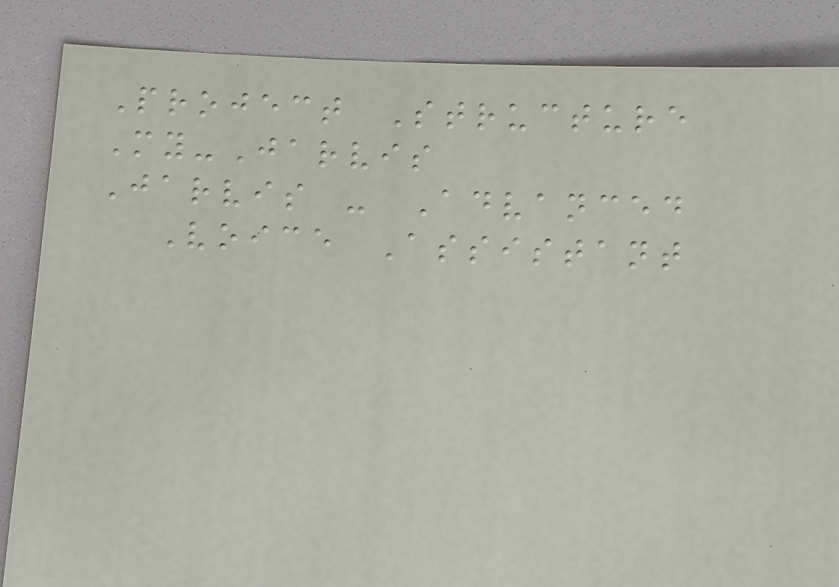Project Structure
My-Jarvis
Jarvis - Advanced
Voice Assistant
